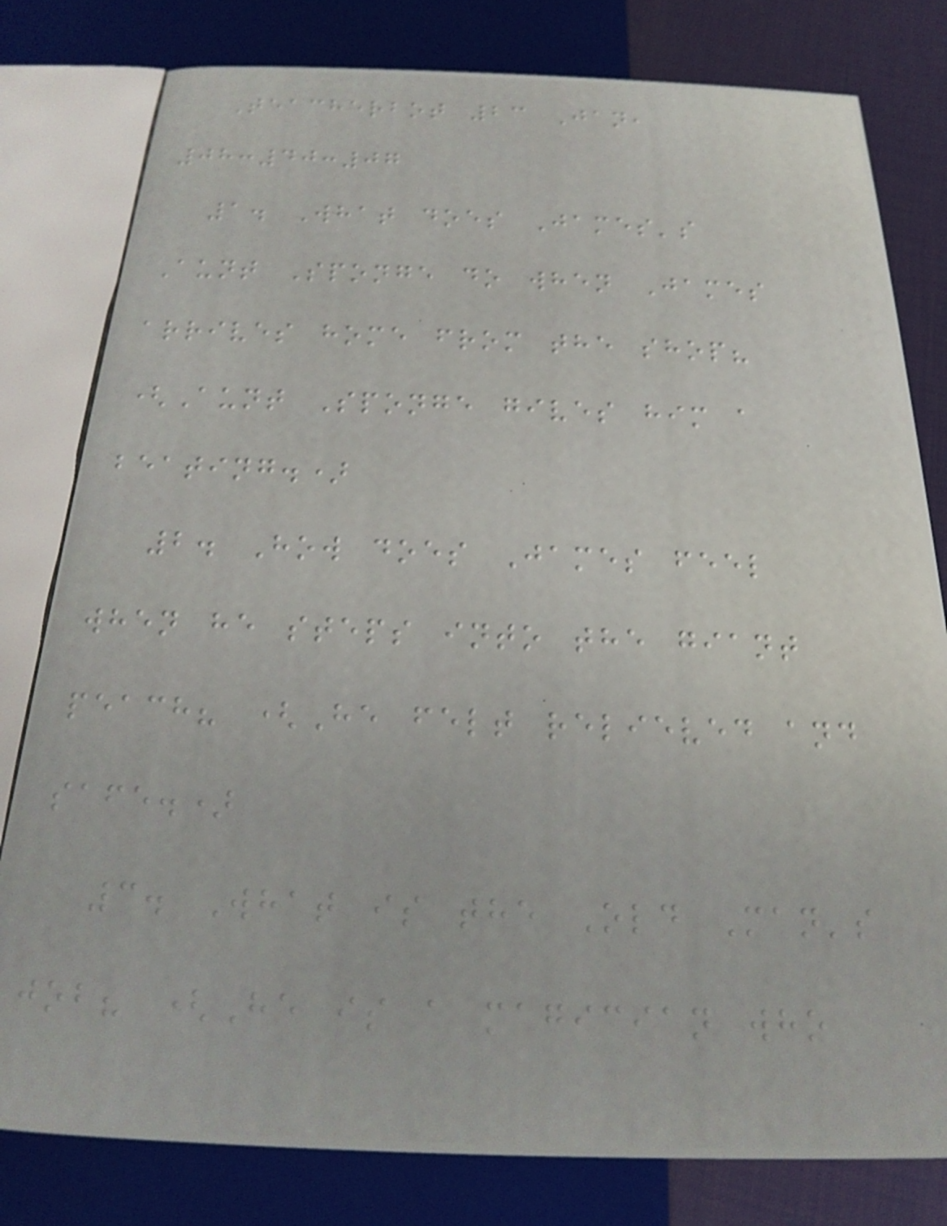Teacherbot 23 Jan,
08:40:07
1. What does James's
Aunt Sponge do when James
arrives home from the shop?
(Aunt Sponge gives him a
beating.)
2. How does James feel
when he steps into the giant
peach? (He felt relieved and
safe.)
3. What is the Old Man's
job? (He is a magician who
